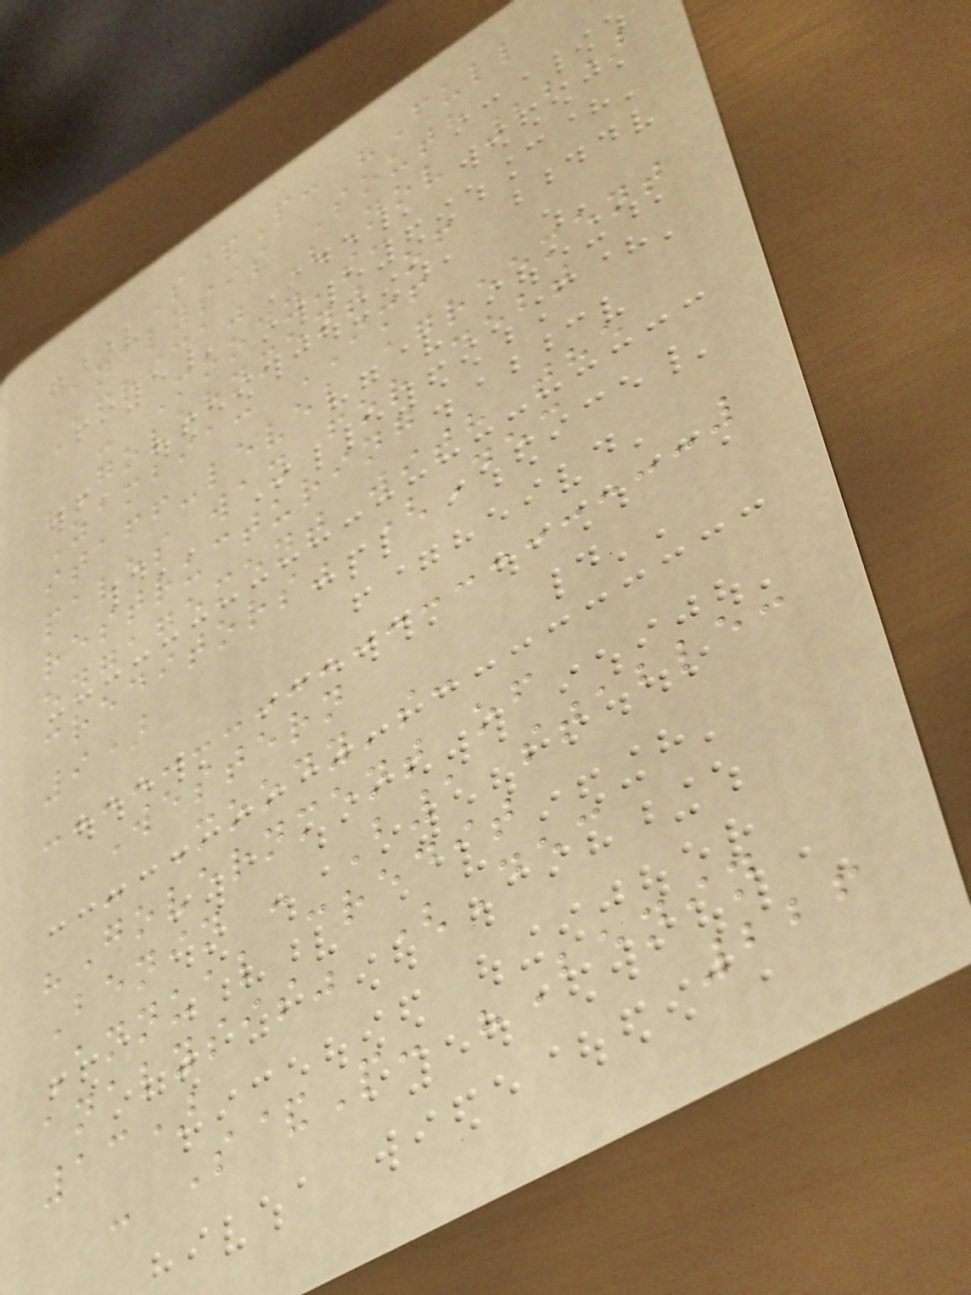- S&P: "Full
Analysis South
Africa" (Nov 22)
- Moody's:
"Government of
Zambia: IMF
staff-level agreement
paves way for debt
restructuring
engagement with the
creditors" (Dec
9)
Western
- Moody's:
"Government of
Benin - B1 stable:
Annual credit
analysis" (Dec
13)
- S&P: "Benin
226
